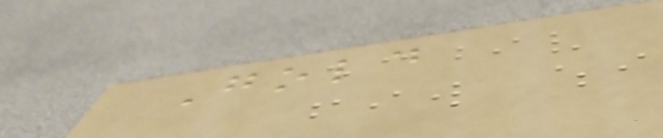Gold
